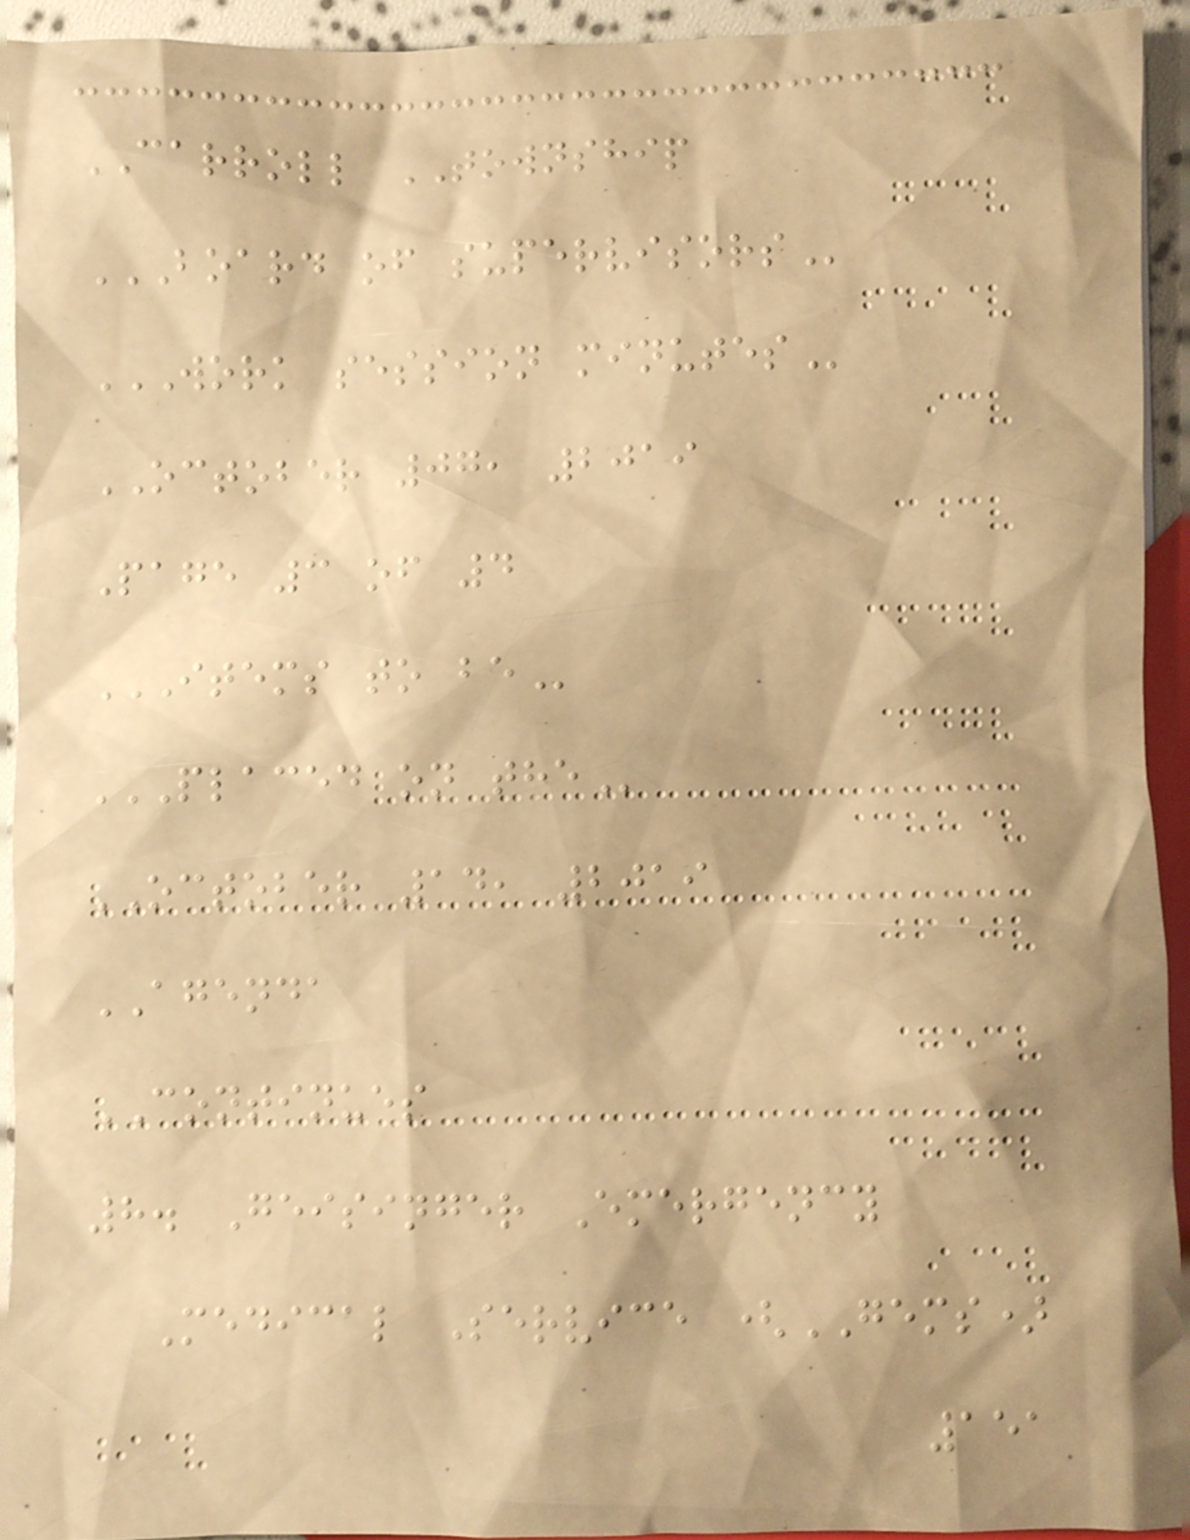CARROLL TOWNSHIP
BOARD OF SUPERVISORS
WORK SESSION MINUTES
OCTOBER 07, 2019
Page 3 of 4
ITEMS TO BE
PLACED ON THE
OCTOBER 14, 2019
AGENDA
CONTINUES
8. Geisinger Emergency
Medical Service (GEMS)
151
